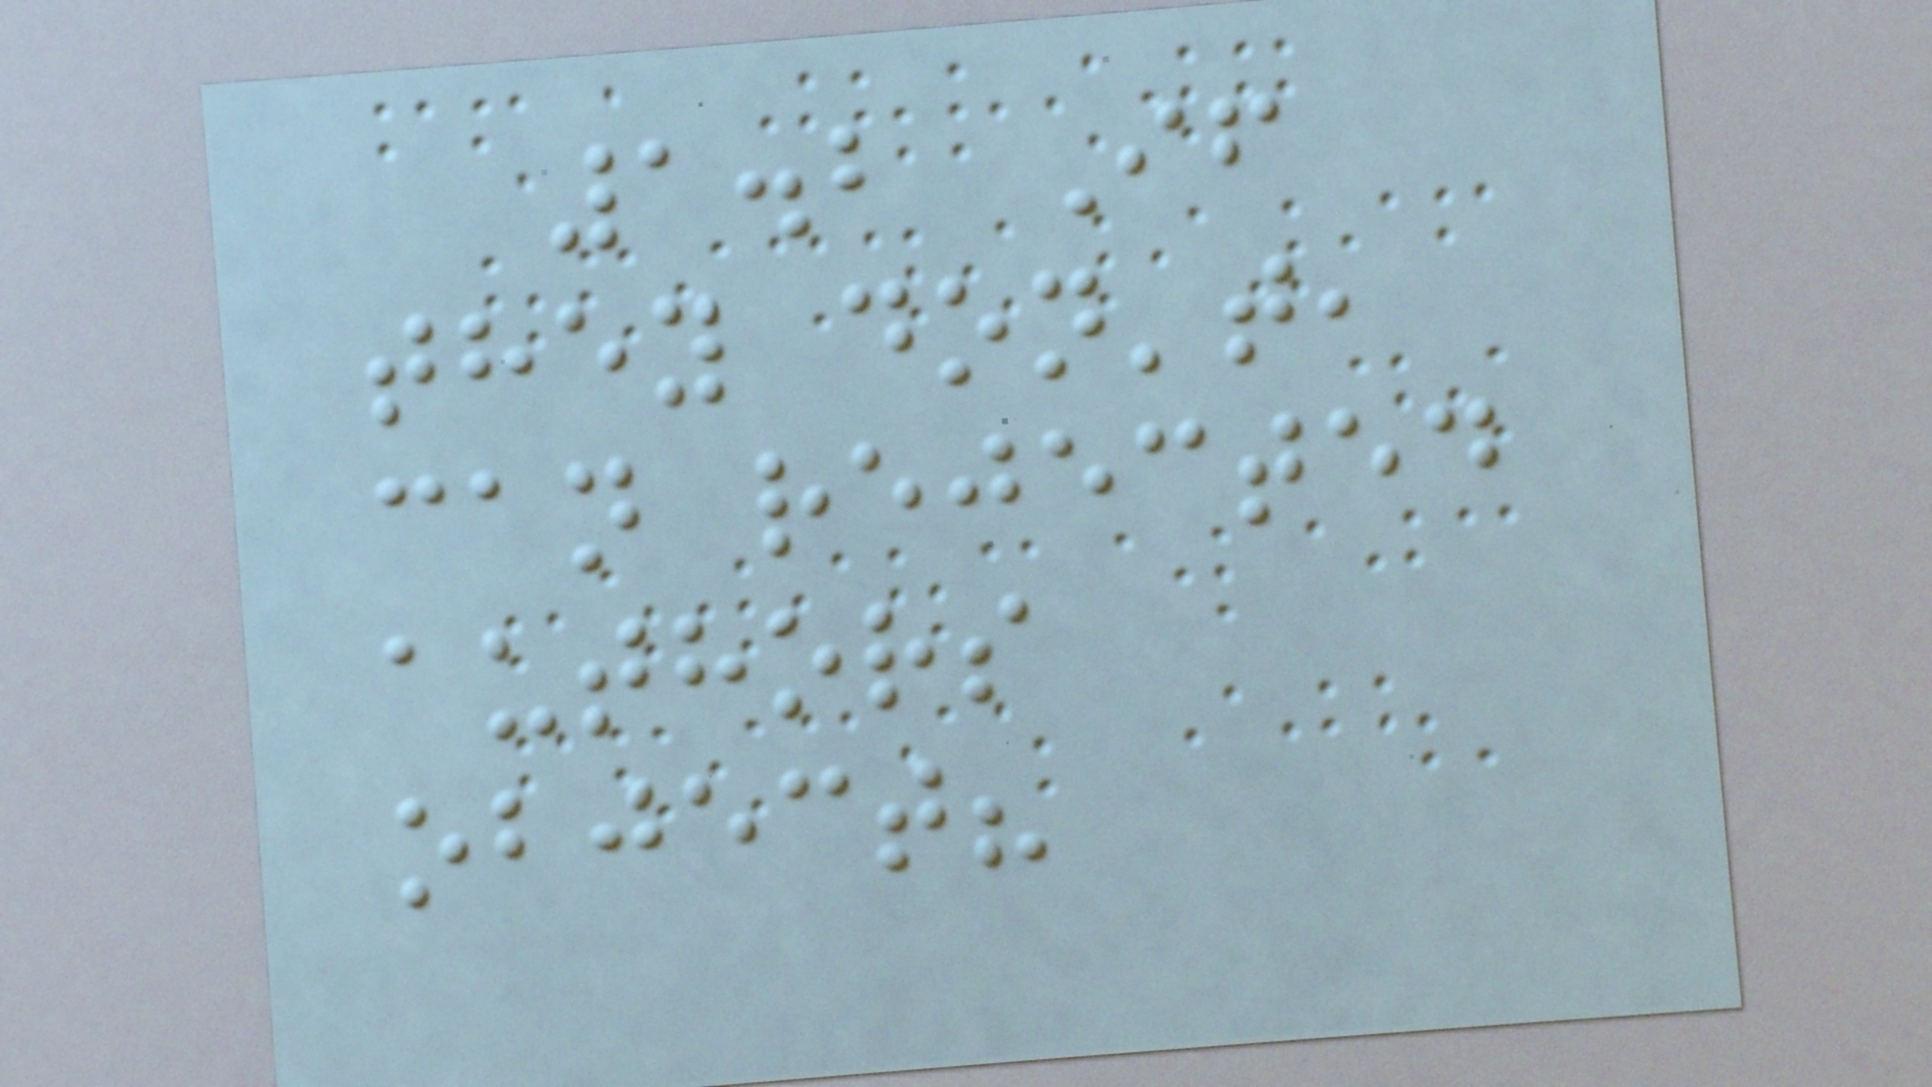1.2 If
they don't,
can rejected
authors
object?
